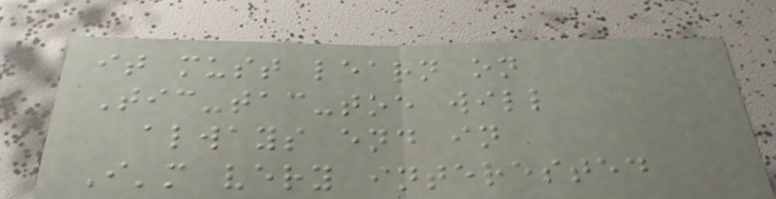it must learn on
Tic-tac-toe will
always end in
I'm very interested
